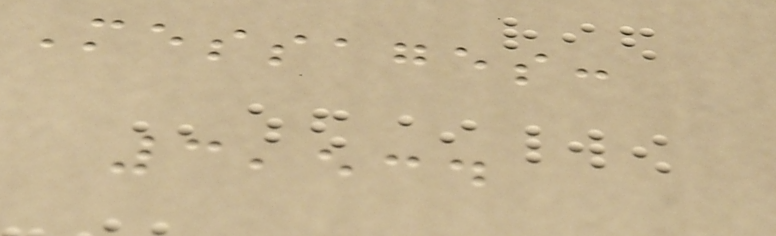Messages:
3,534
